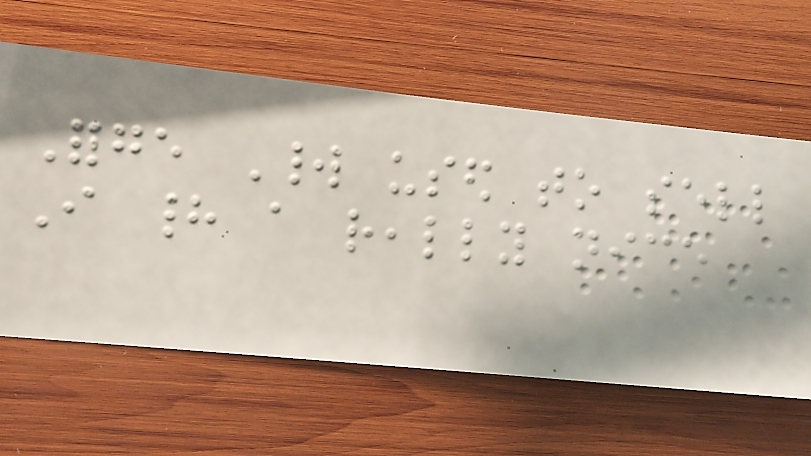Forge World used to sell
I had a really nice
